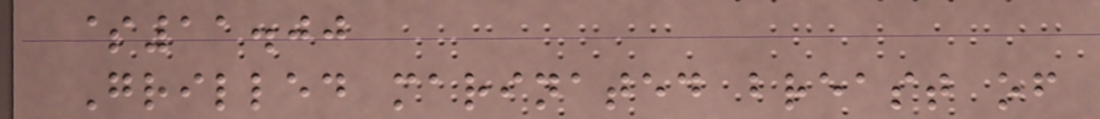$11.00
Grilled marinated breast of
